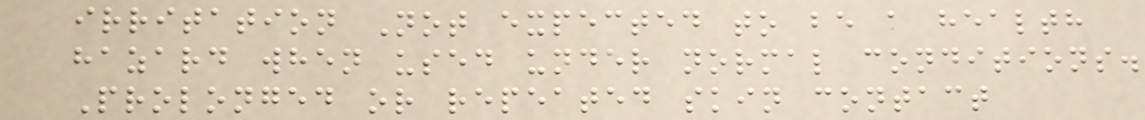irritation Not expected to be a health
hazard when used under normal conditions.
Prolonged or repeated skin contact
